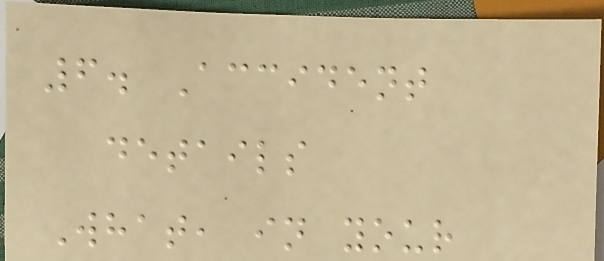6. Accident
details
What, in your
